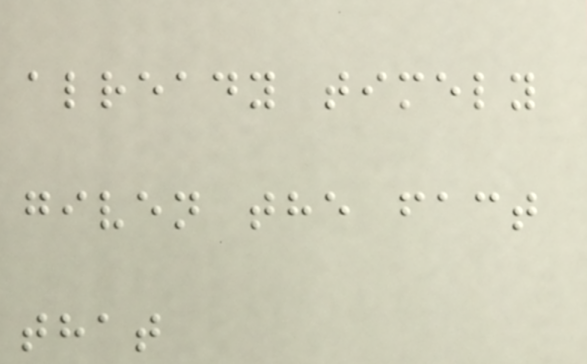already timely
given the fact
that
